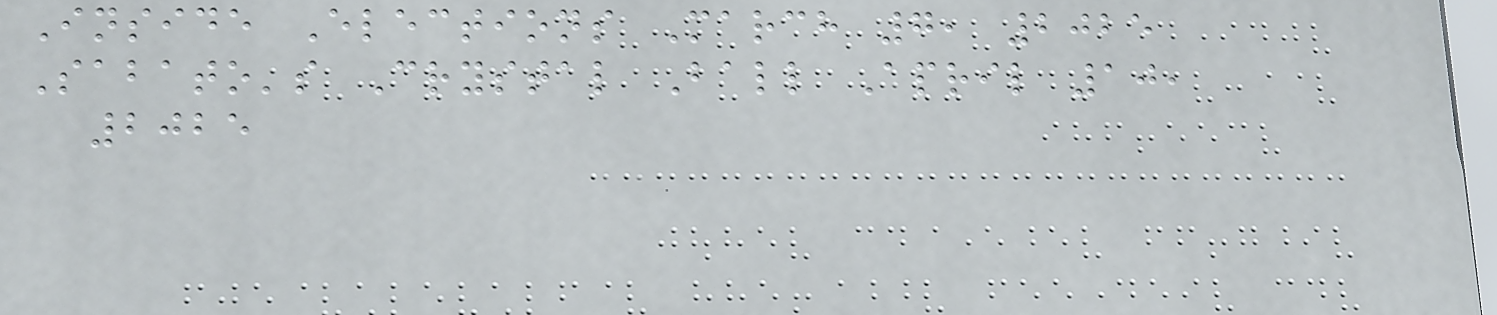Inside Elections March 7, 2025
Sabato's Crystal Ball April 10,
2025
